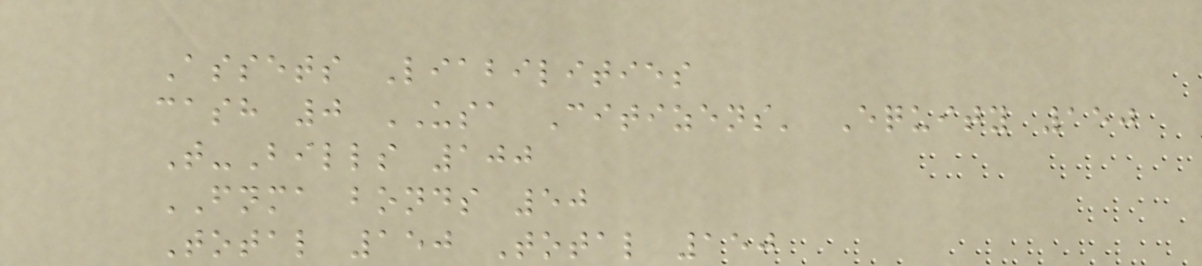Assets Liabilities
cash 0 USA Citizens' Equity 150
T-Bills 100
FNMA bonds 50
Total 150 Total 150
